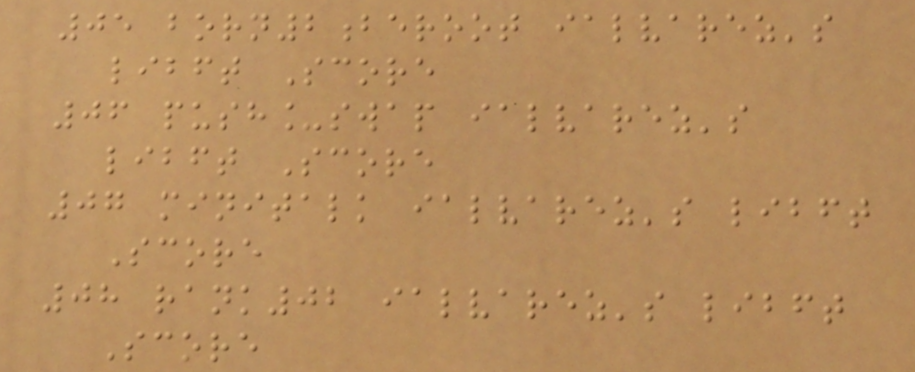05 born2beroot ialvarez's
libft Score
06 push_swap ialvarez's
libft Score
07 minitalk ialvarez's libft
Score
08 rank02 ialvarez's libft
Score
